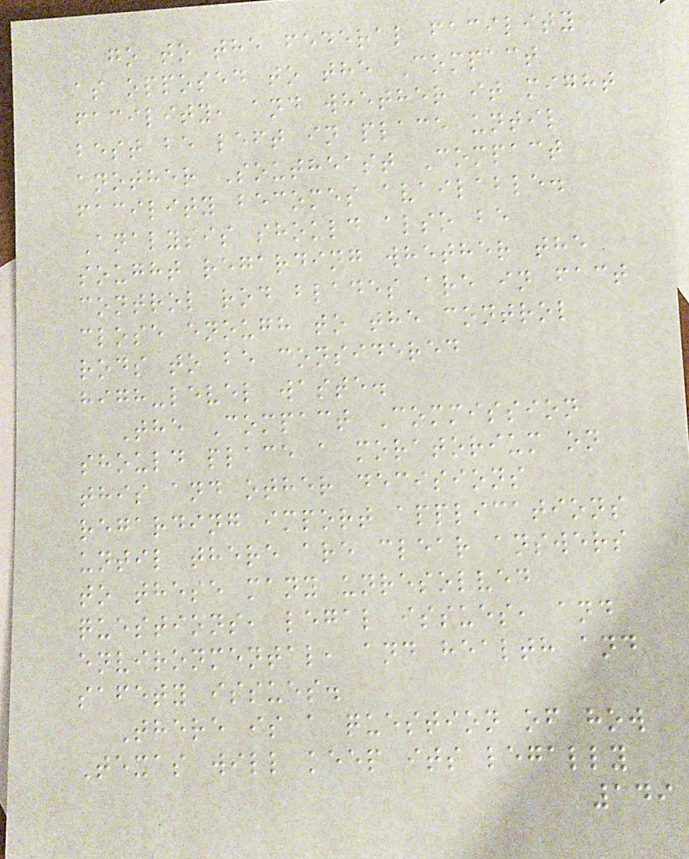go to the federal facility
as opposed to the Compact
facility, and whether it might
best be left in place until
another Southeast Compact
facility becomes available.
Analysis should also be
sought regarding whether the
control rod blades are in fact
close enough to the control
rods to be considered
high-level waste.
The Compact Commission
should place a moratorium on
this and other decisions
regarding import applications
until there are clear answers
to these many unresolved
questions, legal issues, and
environmental, and health and
safety issues.
There is a question of how
Texas will keep its legally
149
